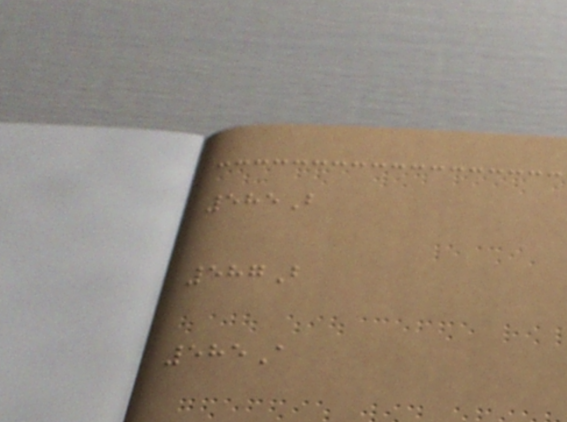585B
587B
585A
